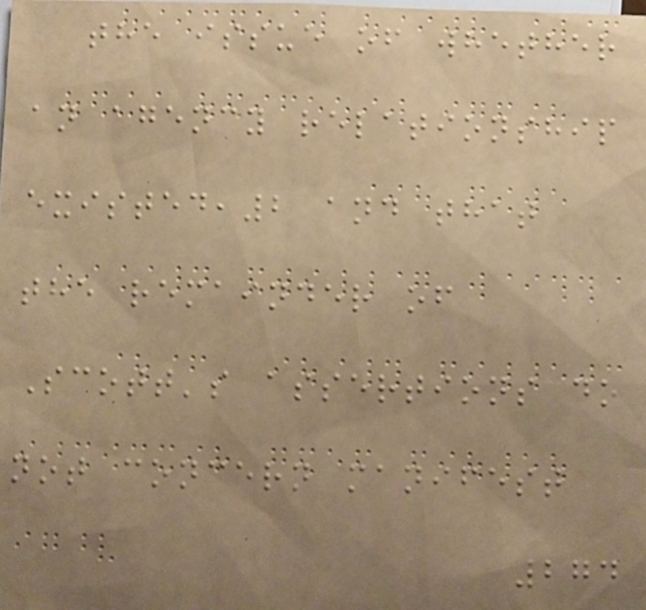the issue of whether
an agency relationship
existed,2 and that
the remainder of
Scott's assertions do
not concern manifest
274
